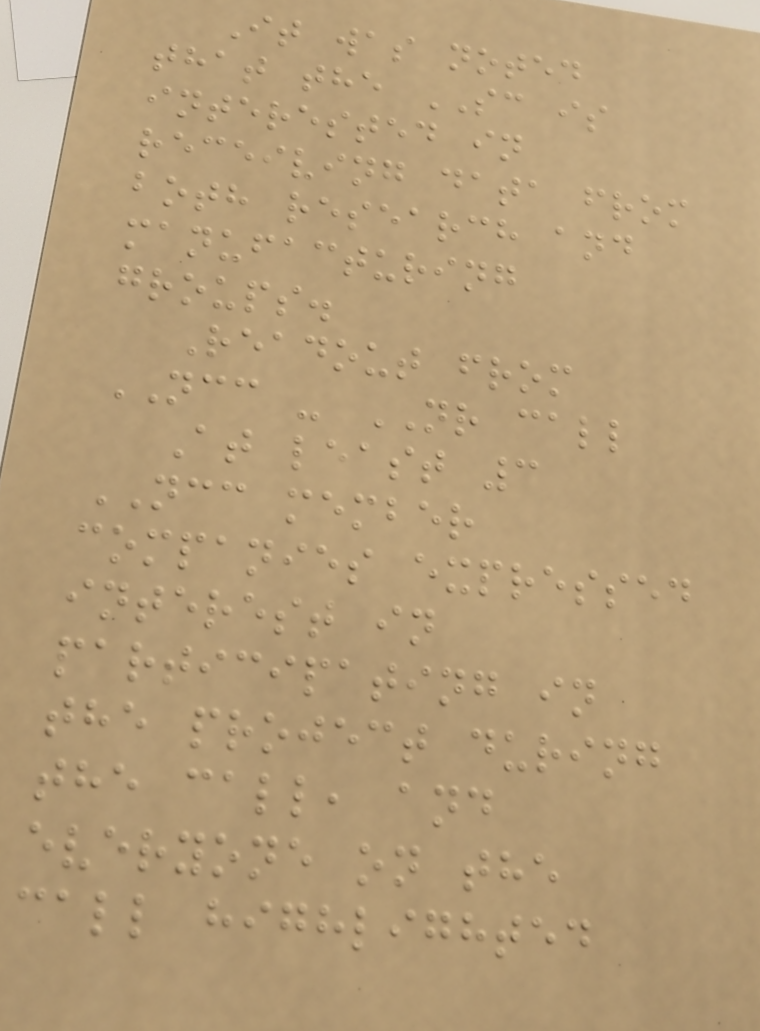It was noted
that the SC is
interested in
receiving data from
both research and
manufacturing
groups.
Readout from
NCC - NR call
At least 3
NCC member
companies expressed
interest in
participating in
the project during
the call, and
everyone on the
call highlighted
